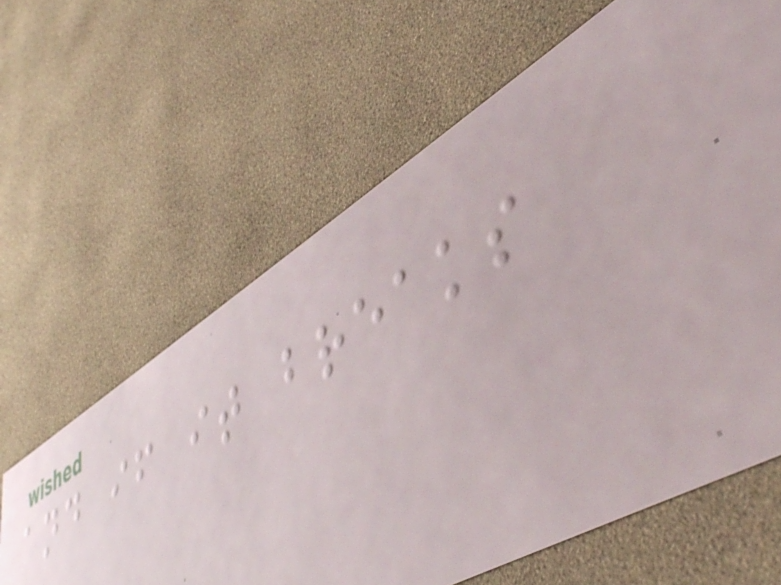and if it breaks
